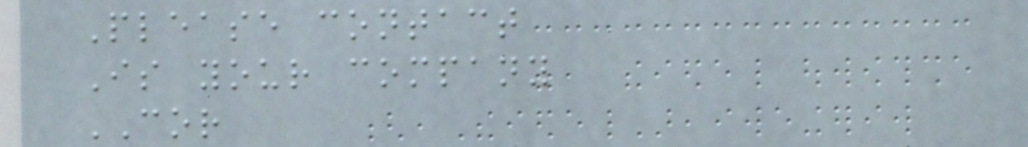Please contact
Is your company
COR
